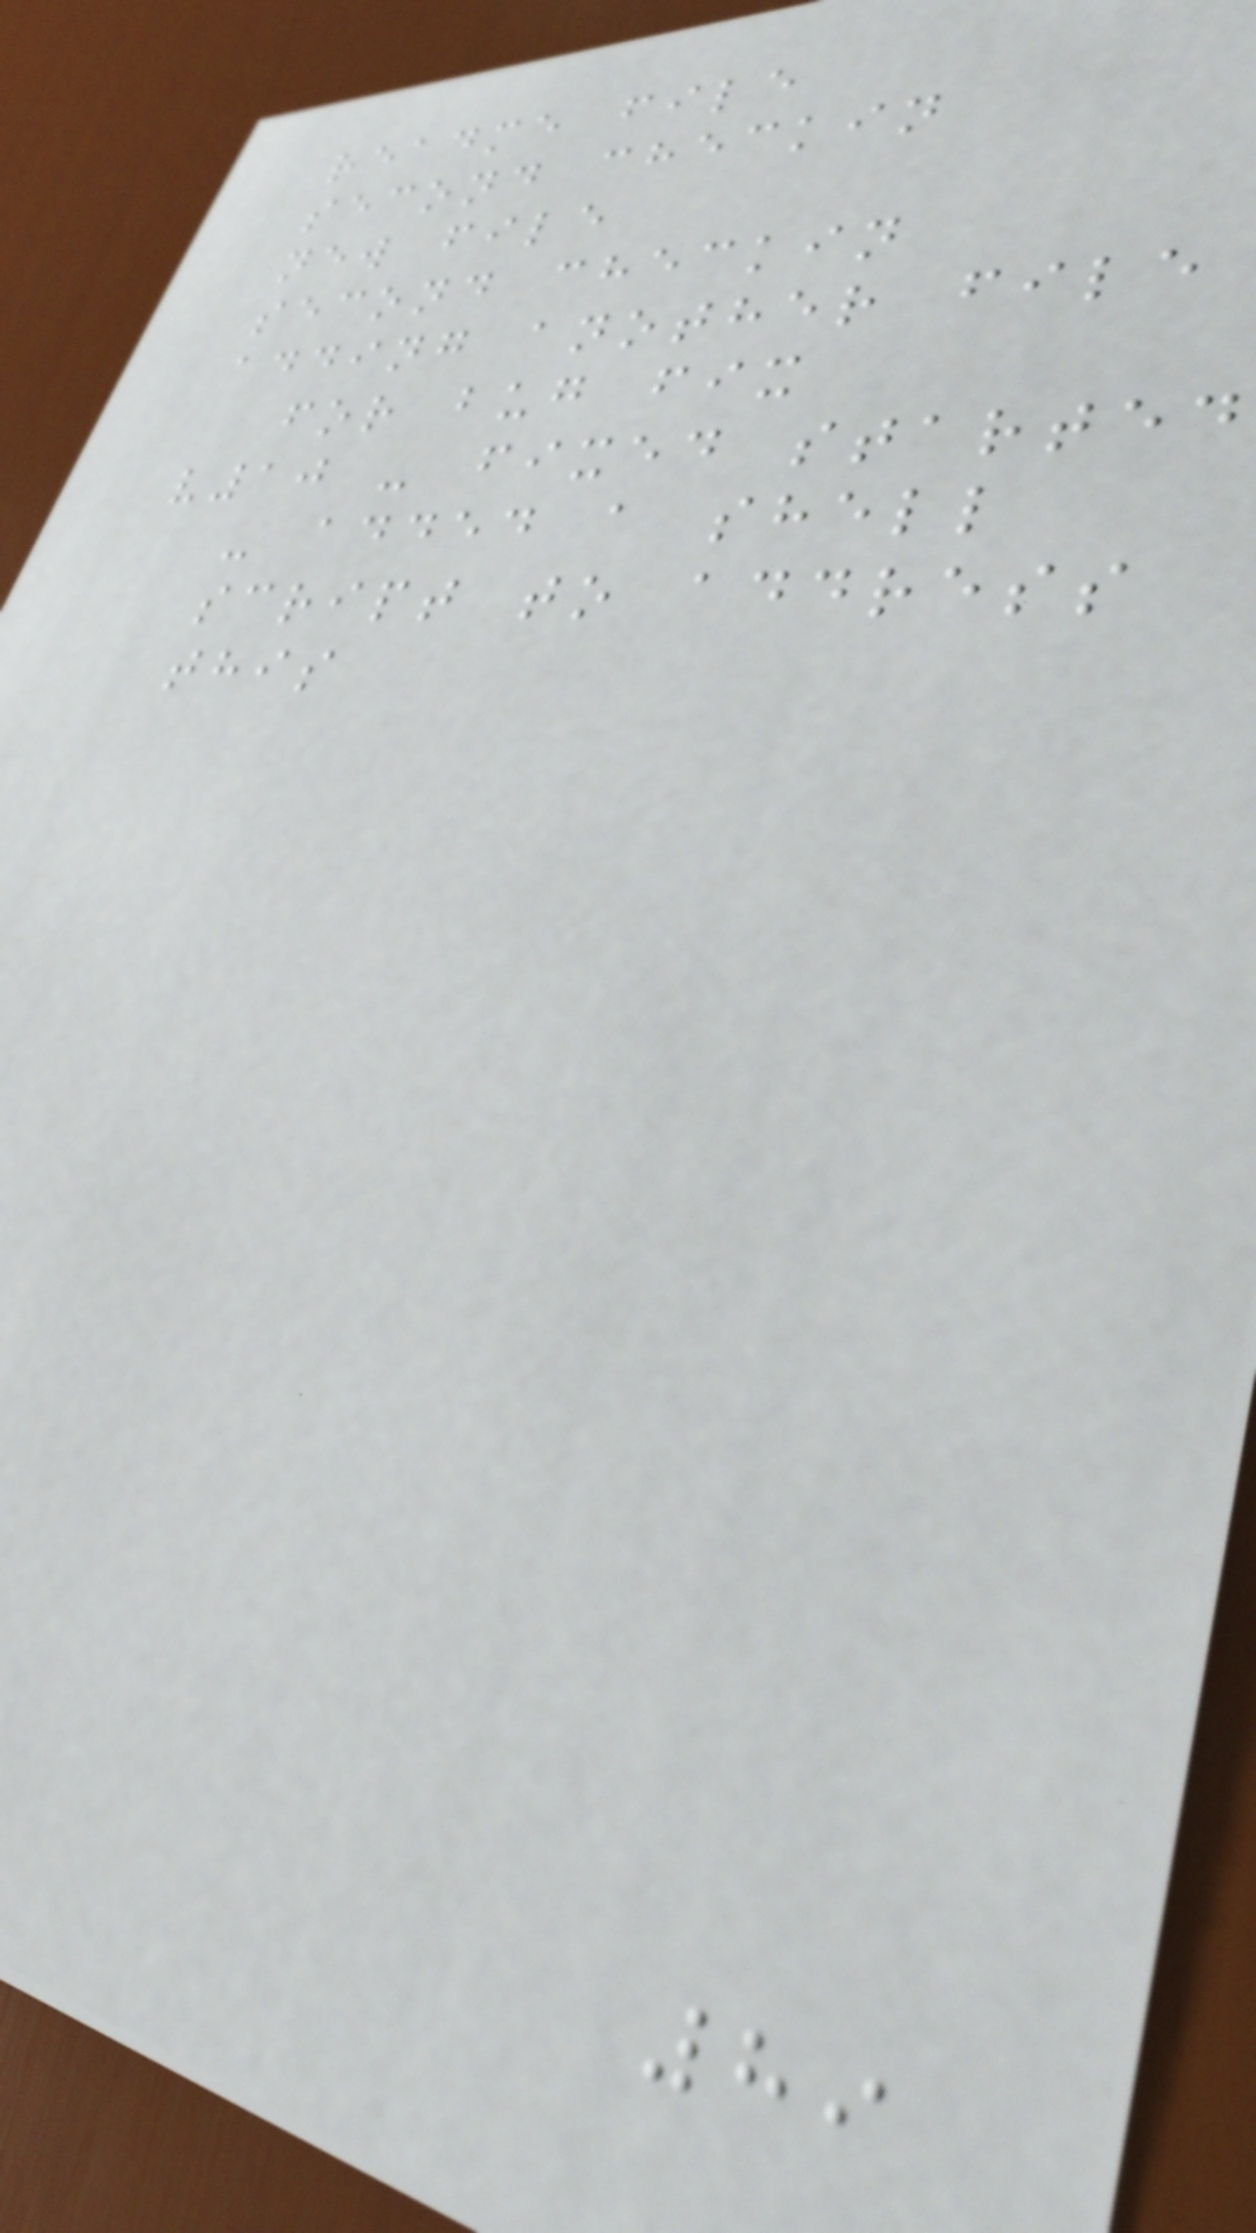readme file
second checkin
new file
second checkin
adding another file
for bug fix
v10 - fixed started
- added a shell
script to address
this
89
